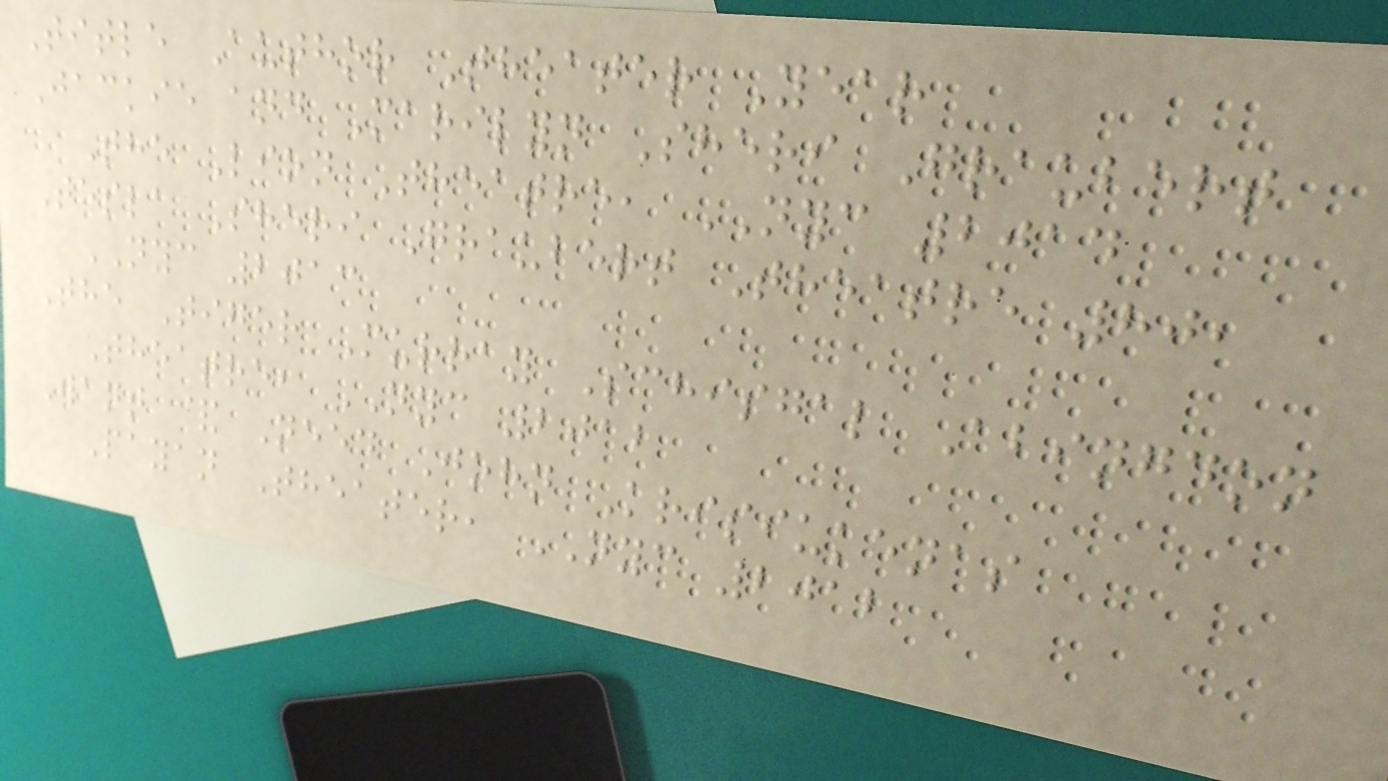Title Author Theater Year
Jackie and Marilyn Sheri Graubert
The Lion Theatre, NYC 2014
Tesla Sheri Graubert Theatre 80,
NYC 2013
The Tiger Murray Schisgal Abingdon
Theatre, NYC 2012
Want & Need John Krisiukenas
Payan Theater, NYC 2012
